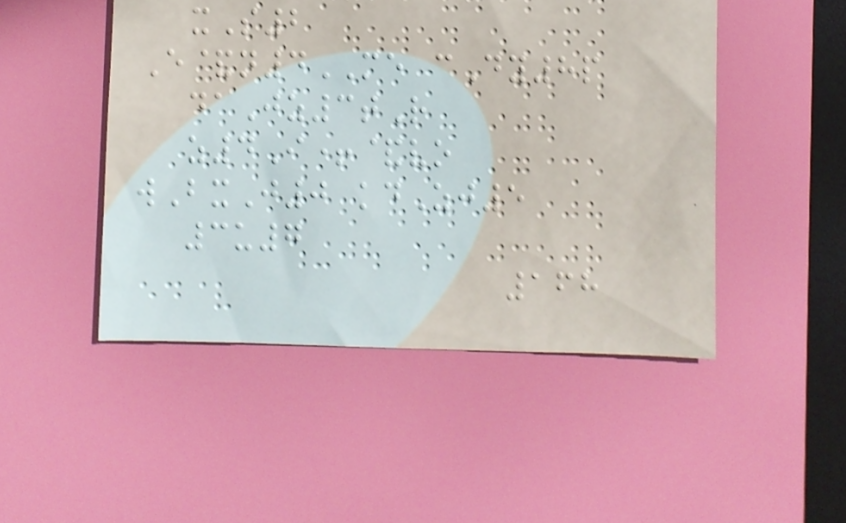xS2
E&n4ME cDy8p
daJz3tR
z4I+&vo
wBxJ0 kdZj5
3u7
168
